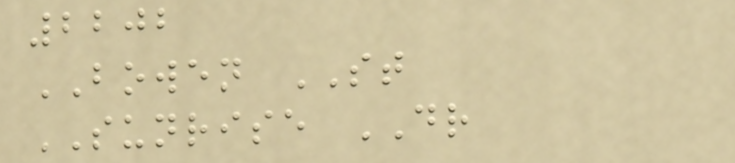2202
BOWEN ST
SUNRISE DR
